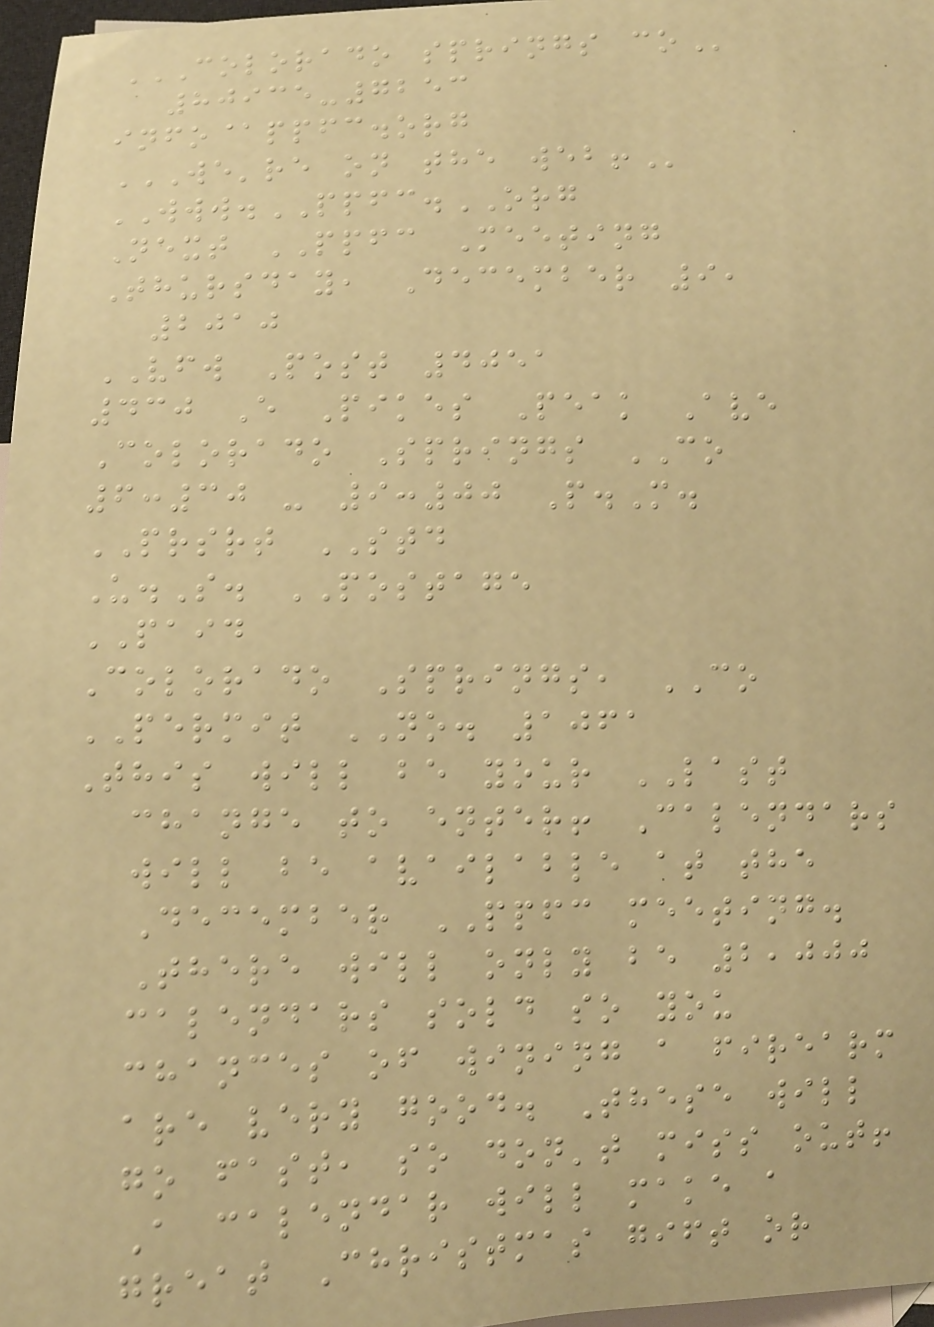COLORADO SPRINGS CO
80935-7253
info@ppfc.org
WE'RE ON THE WEB!
WWW.PPFC.ORG
Next PPFC Meeting
Thursday, December 9,
2010
VFW Post 4051
430 E Pikes Peak Ave
Colorado Springs CO
6:30 - 9:00 P.M.
PRSRT STD
U.S. POSTAGE
PAID
Colorado Springs, CO
PERMIT NO. 1061
This will be your LAST
change to enter! Calendars
will be available at the
December PPFC meeting.
There will only be 2,000
calendars sold so you
chances of wining a firearm
are very good. These will
go fast, so don't miss out!
A calendar will make a
great Christmas gift or
